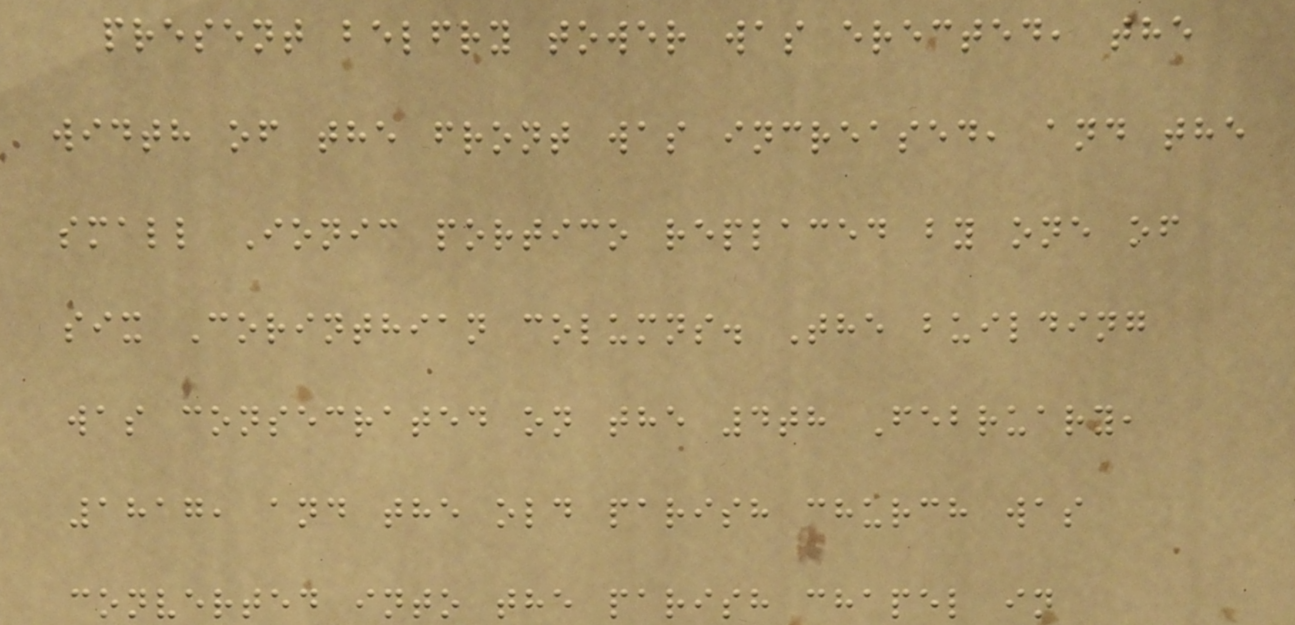present belfry tower was erected, the
width of the front was increased, and the
small Ionic portico replaced by one of
six Corinthian columns. The building
was consecrated on the 4th February,
1817, and the old parish church was
converted into the parish chapel in
